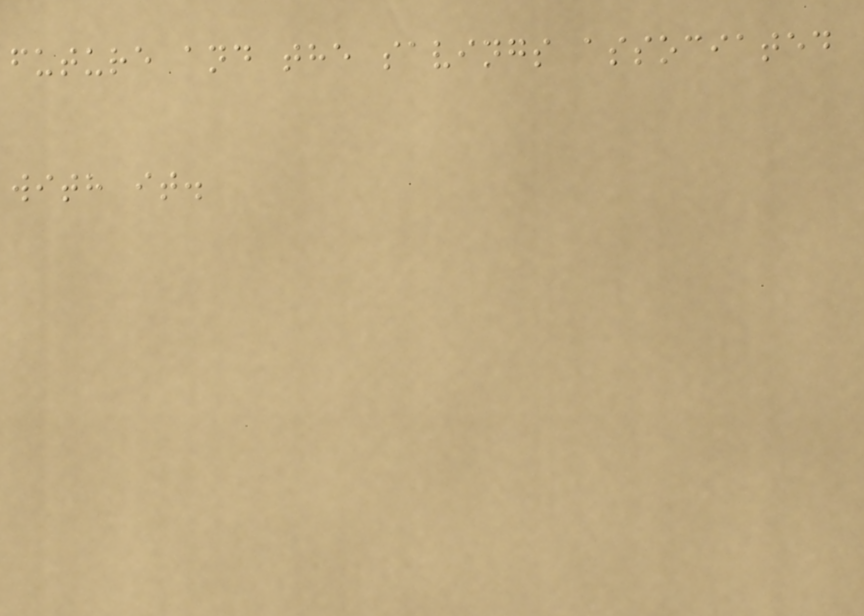future and the savings associated
with it.
